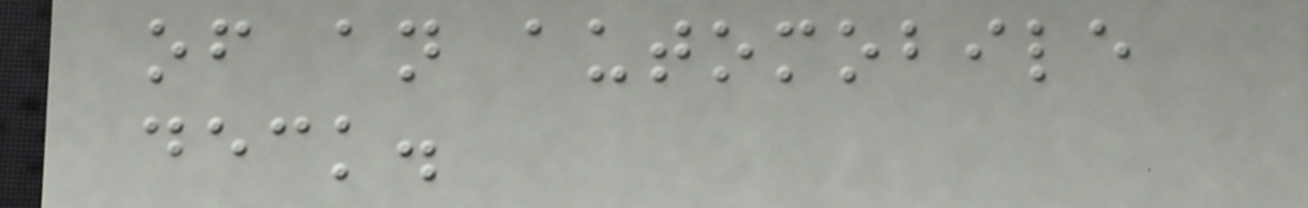of an automobile
deck.
